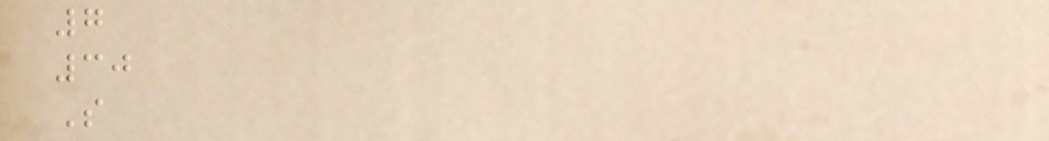7
30
S
